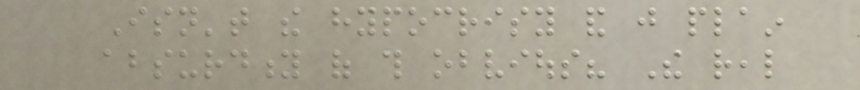Isn't the hypocrisy and just plain
absurdity of this obvious? The real
